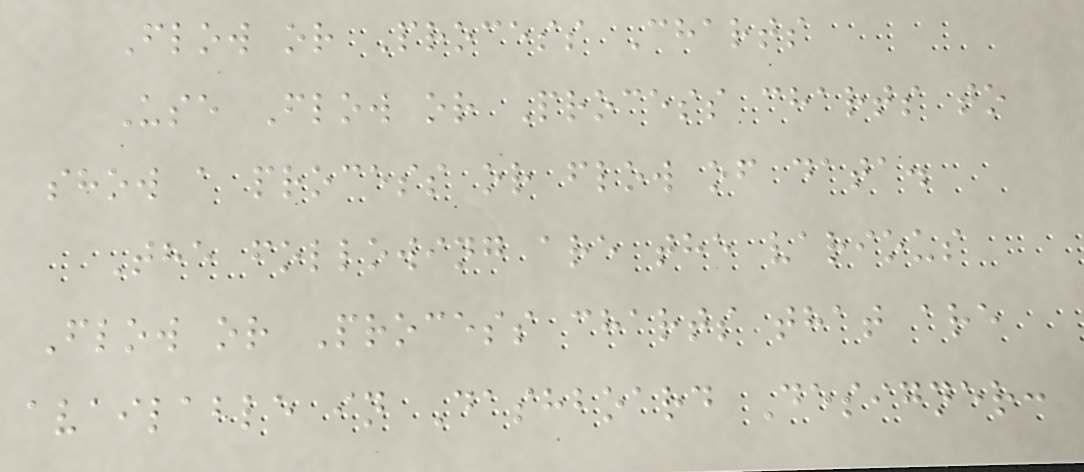Flow or Process Charts
Use Flow or Process charts to
show a process or flow of data.
The following are the various
Flow or Process charts that are
available in Dashboard Designer:
